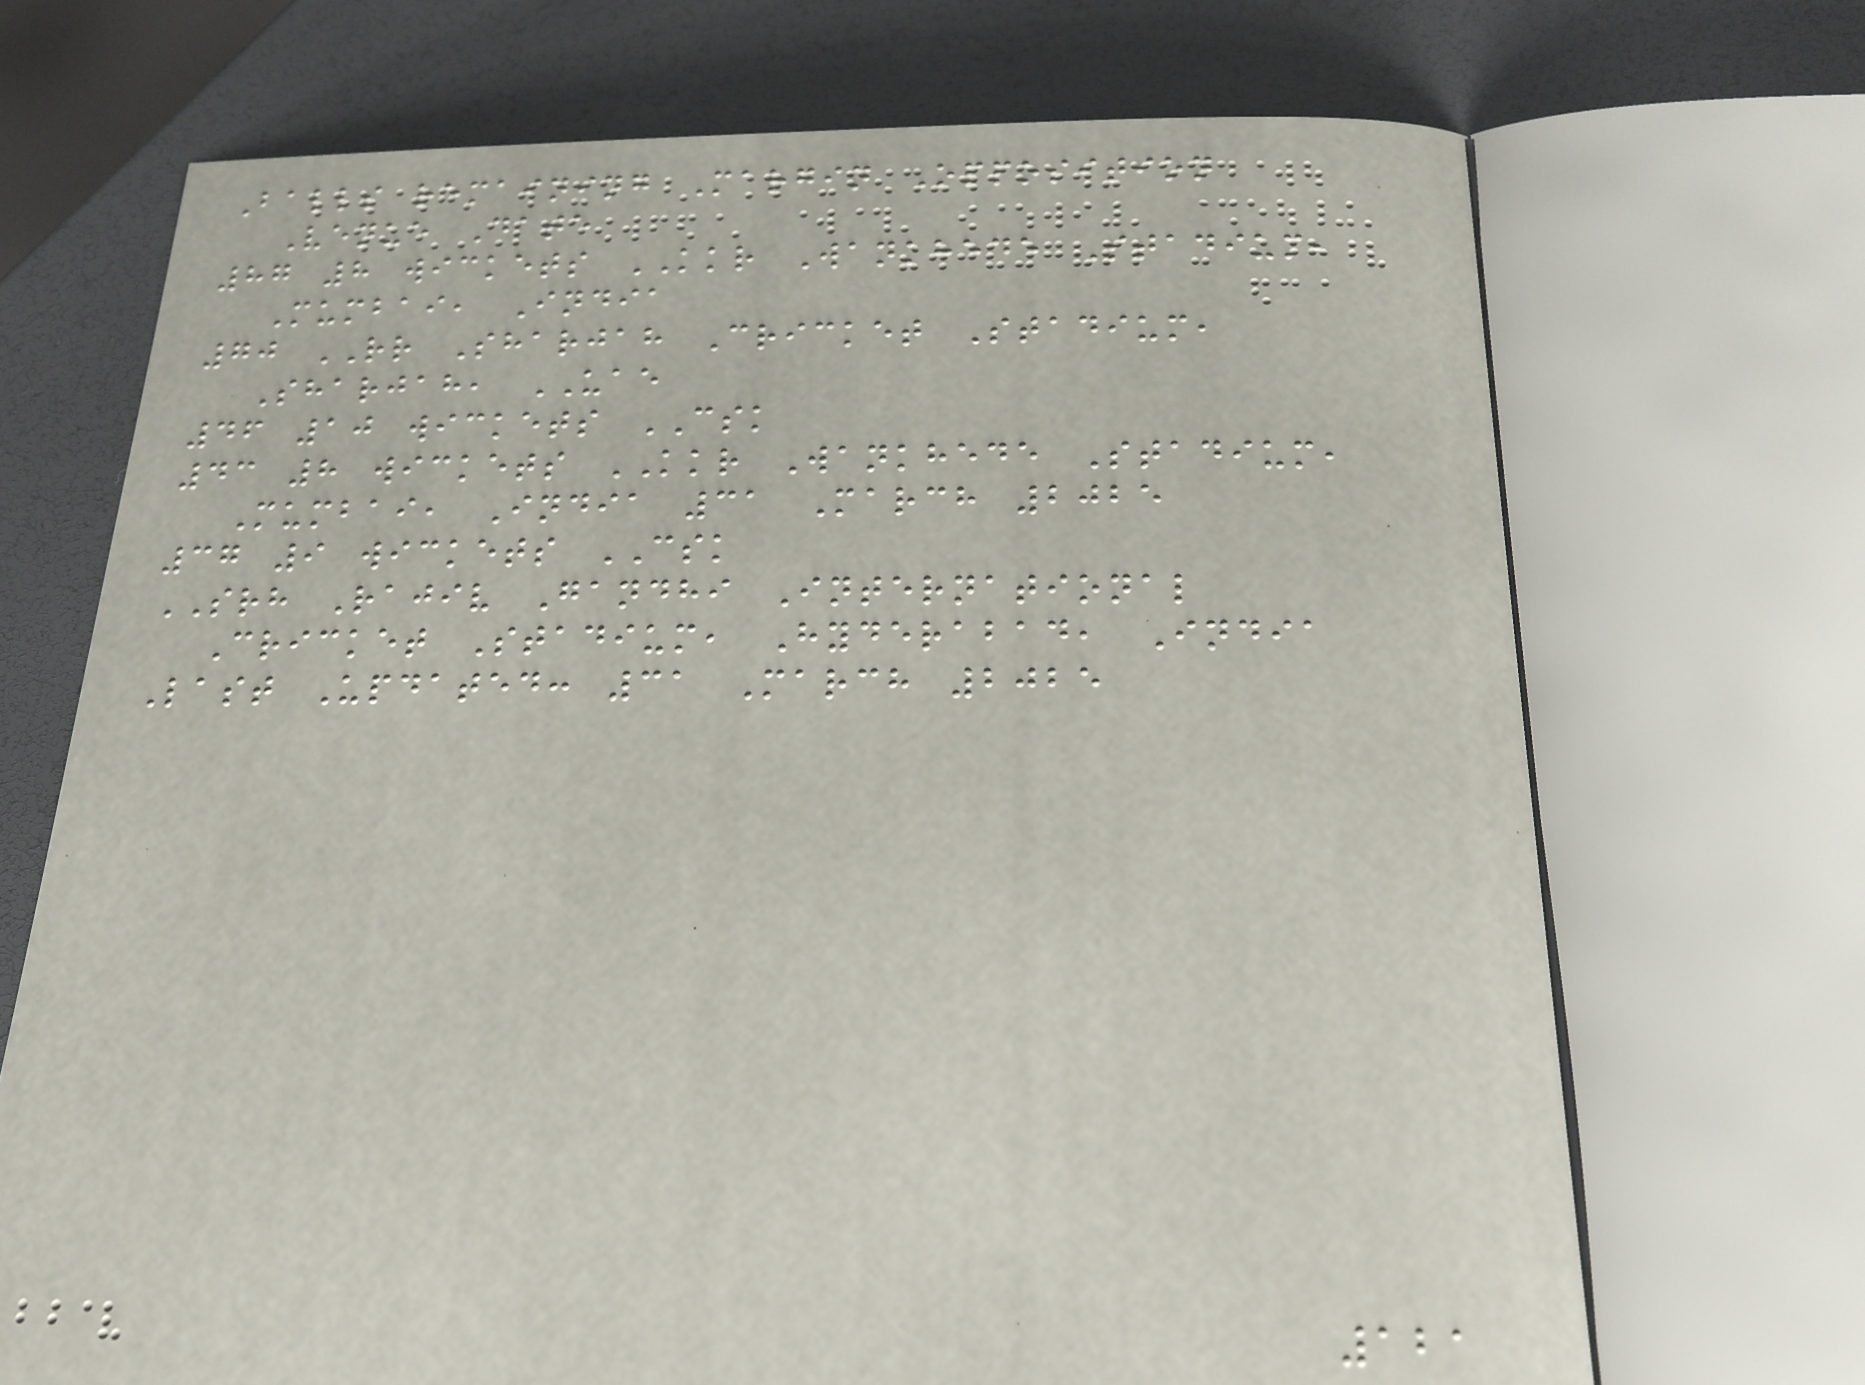Balls remaining Margin Opposition
Venue Date
87 8 wickets KKR Wankhede Stadium,
Mumbai, India
70 RR Sharjah Cricket Stadium,
Sharjah, UAE
46 10 wickets CSK
43 8 wickets KKR Wankhede Stadium,
Mumbai, India 31 March 2025
37 9 wickets CSK
SRH Rajiv Gandhi International
Cricket Stadium, Hyderabad, India
Last Updated: 31 March 2025
121
